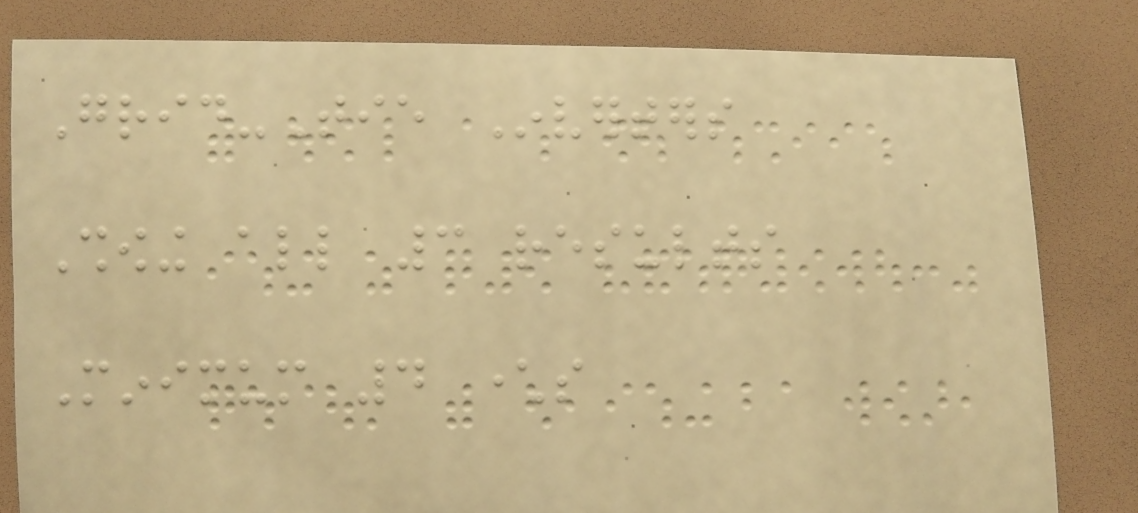Grid-Tie Inverters
Showing all 3 results
Minimum 4 characters
